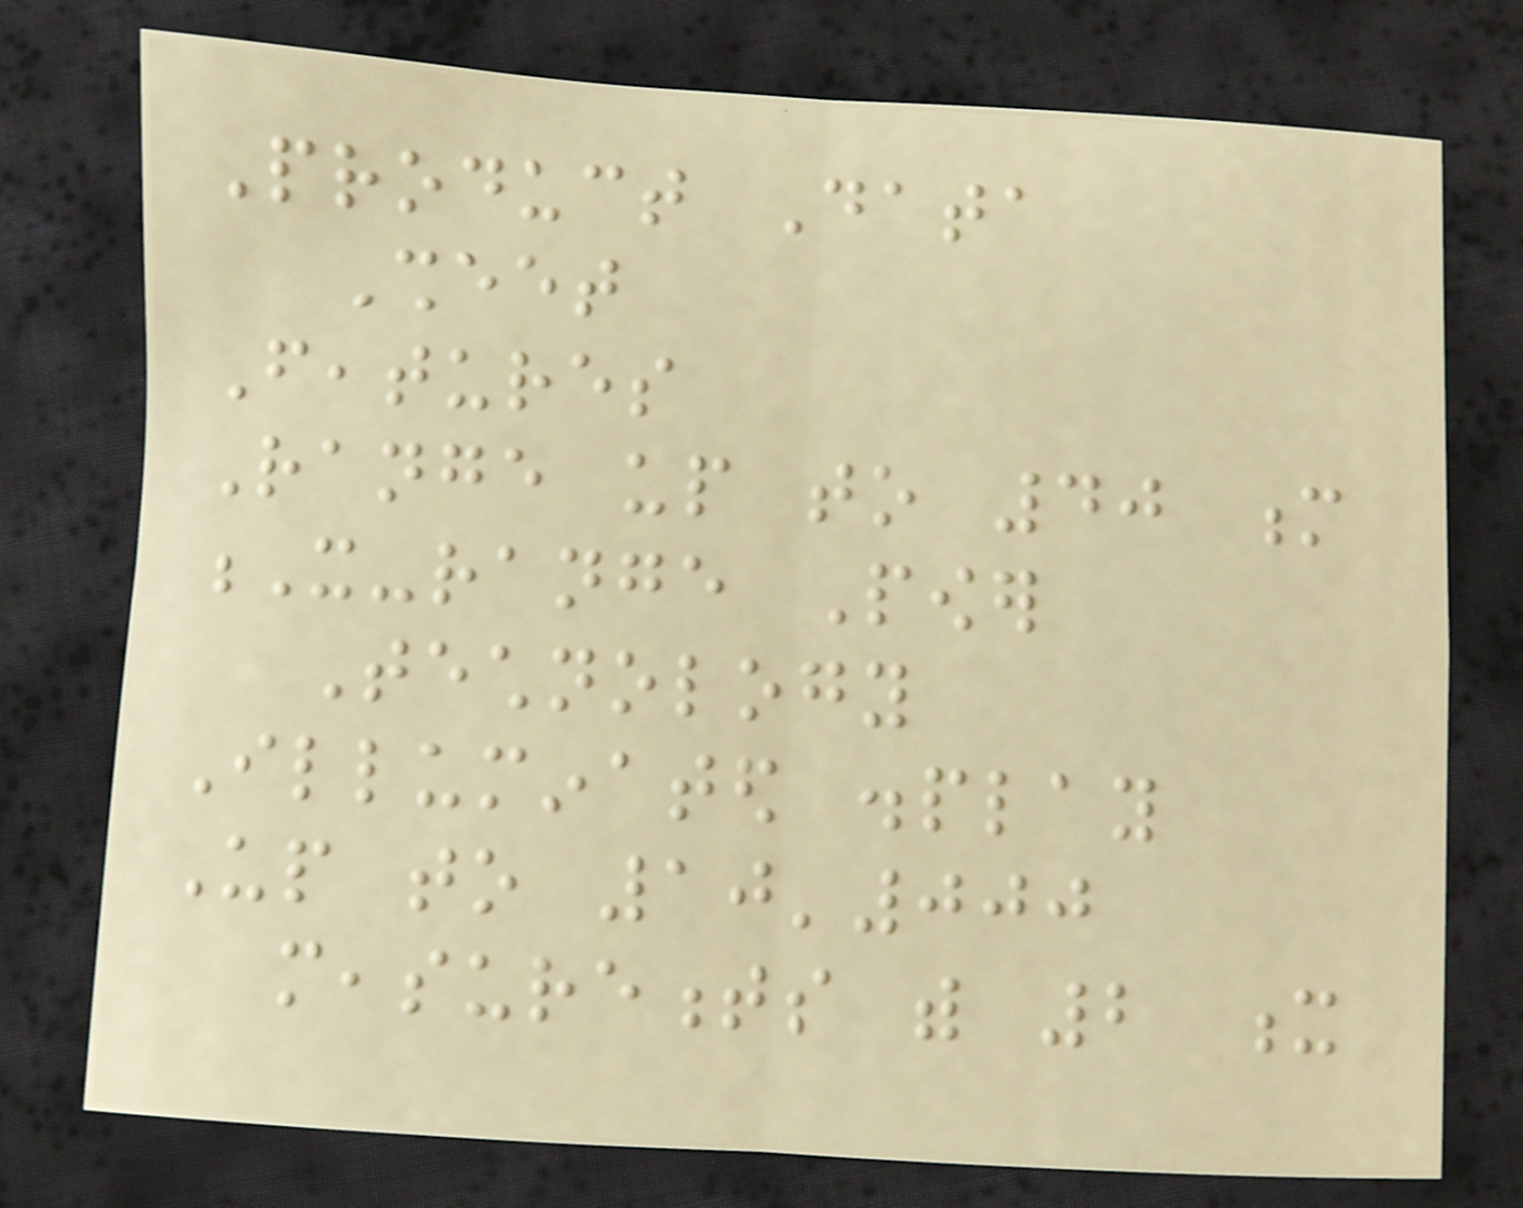Product Data
Sheet
Features
Range up to 40 m
X-range Power
Technology
Illuminated display
Up to 10'000
measurements with 2 x
